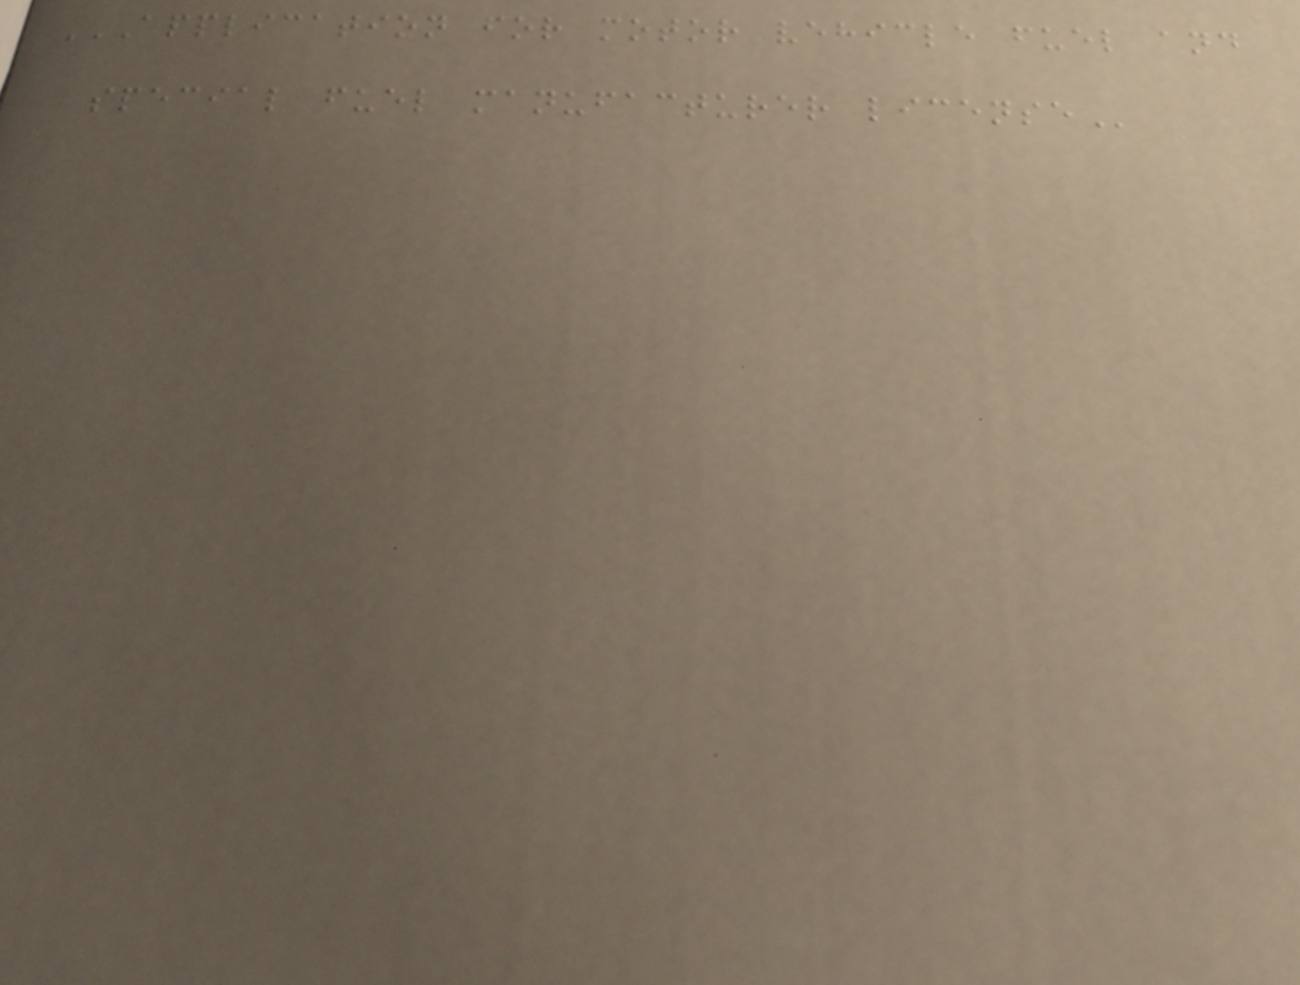APPLICATION FOR MOTOR VEHICLE FUEL AND
SPECIAL FUEL MANUFACTURER LICENSE
